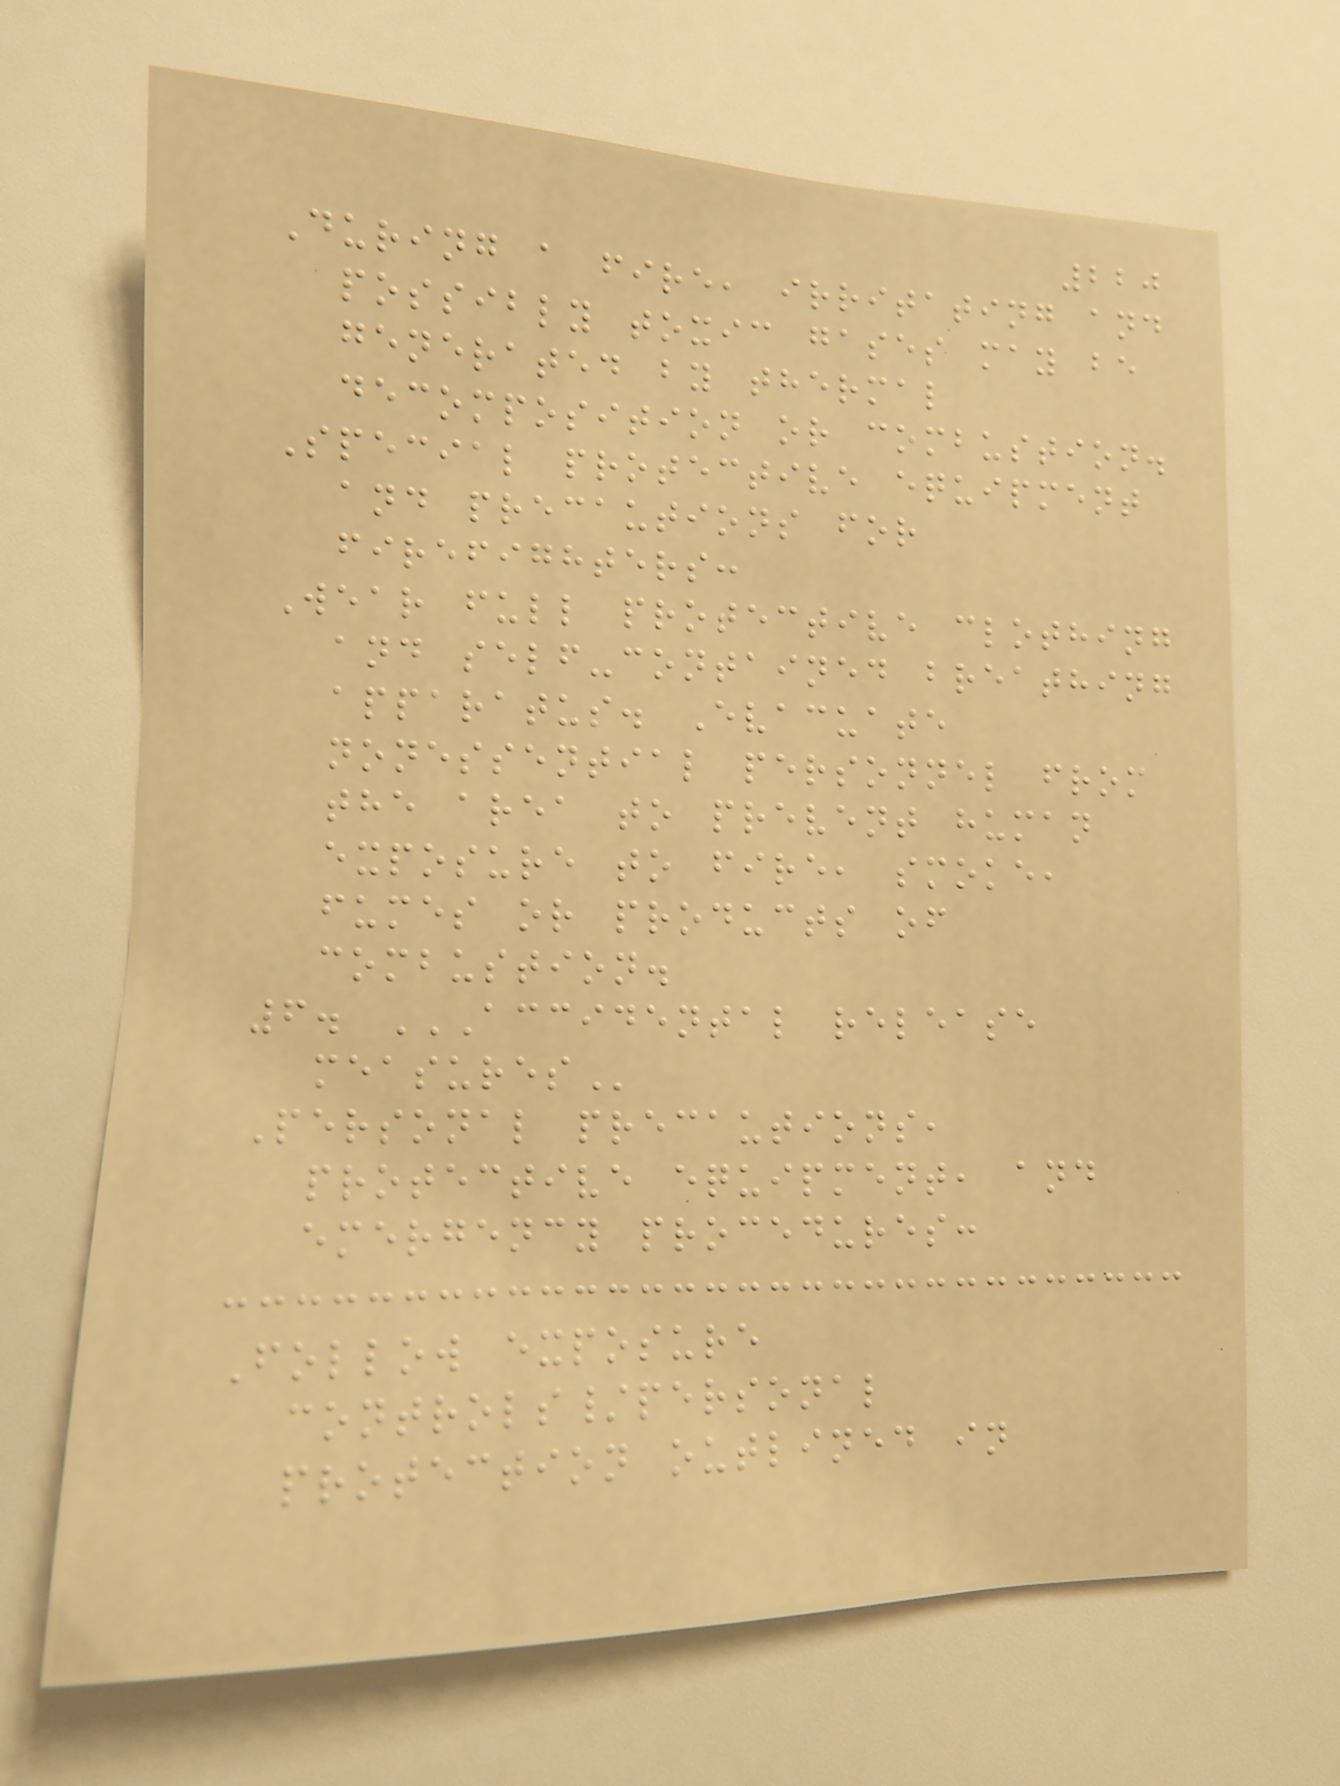220
During a fire, irritating and
possibly toxic gases may be
generated by thermal
decomposition or combustion.
Special protective equipment
and precautions for
firefighters:
Wear full protective clothing
and self-contained breathing
apparatus. Evacuate
nonessential personnel from
the area to prevent human
exposure to fire, smoke,
fumes or products of
combustion.
6. ACCIDENTAL RELEASE
MEASURES
Personal precautions,
protective equipment, and
emergency procedures:
Follow exposure
controls/personal
protection outlined in
